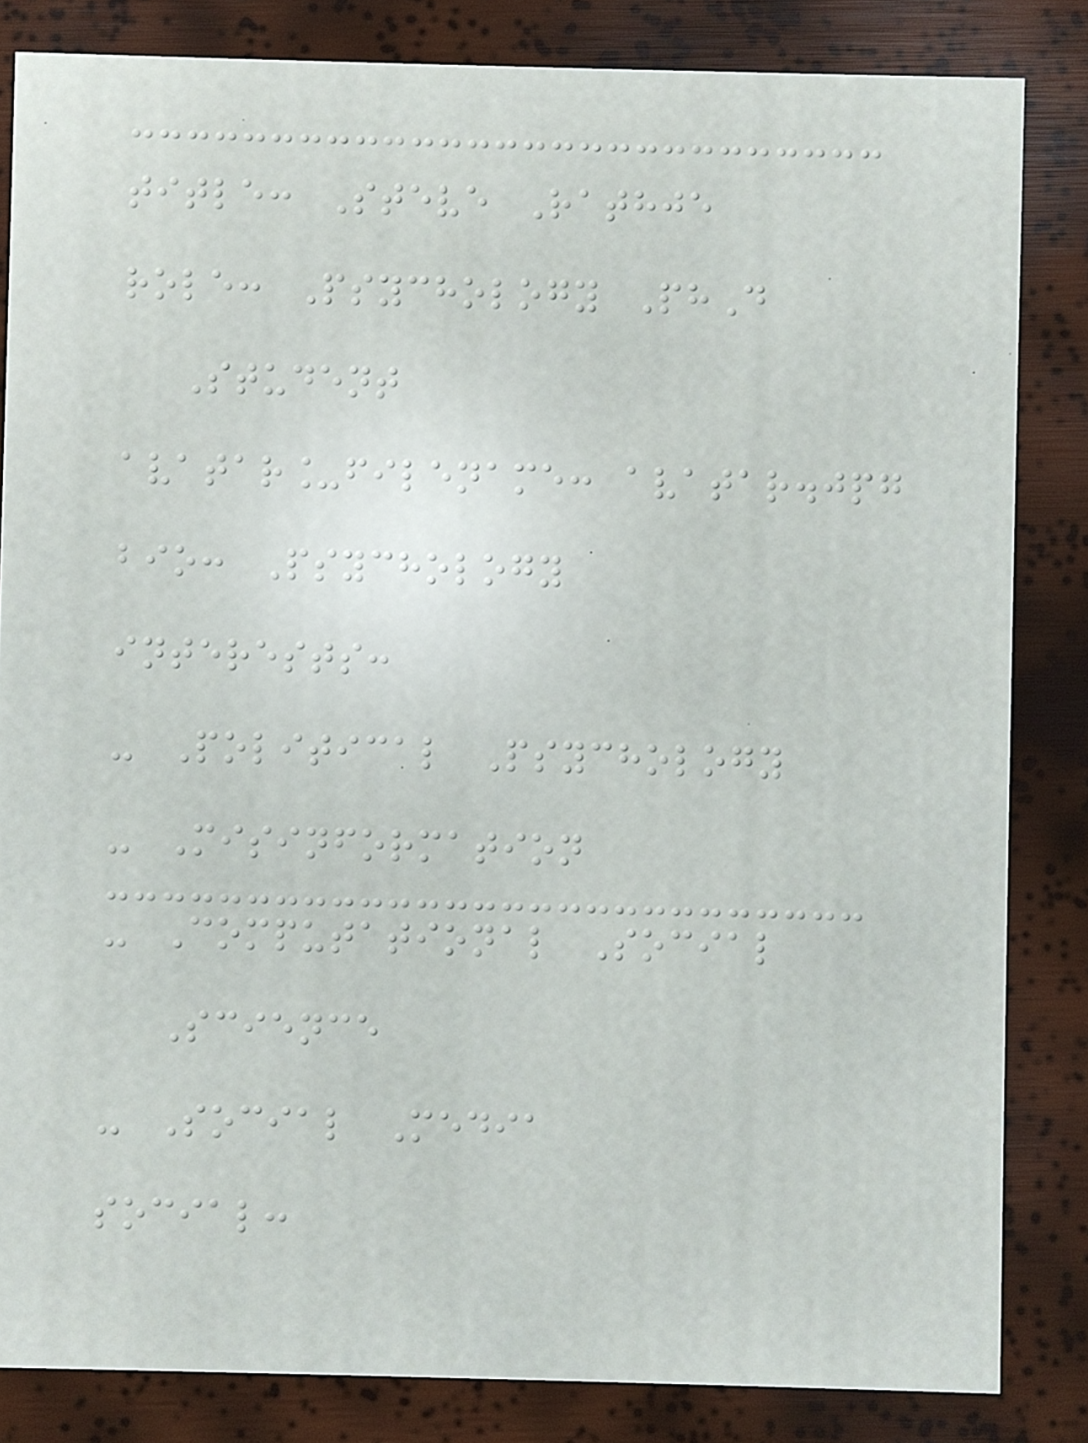title: Steve Rathje
role: Psychology PhD
Student
avatar_filename: avatar.jpg
bio: Psychology
interests:
- Political Psychology
- Misinformation
- Computational Social
Science
- Social Media
social:
